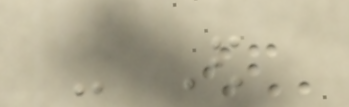- Ed
